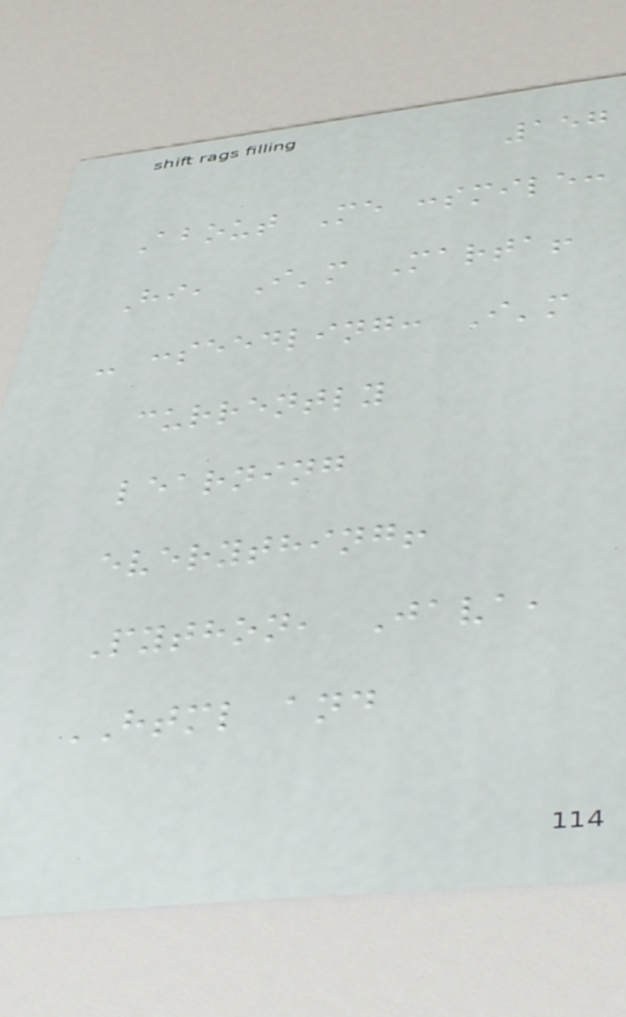157
About Me :smile:
Hi, I'm Marta!
- :seedling: I'm
currently
learning
everything!
Python, Java,
HTML and
